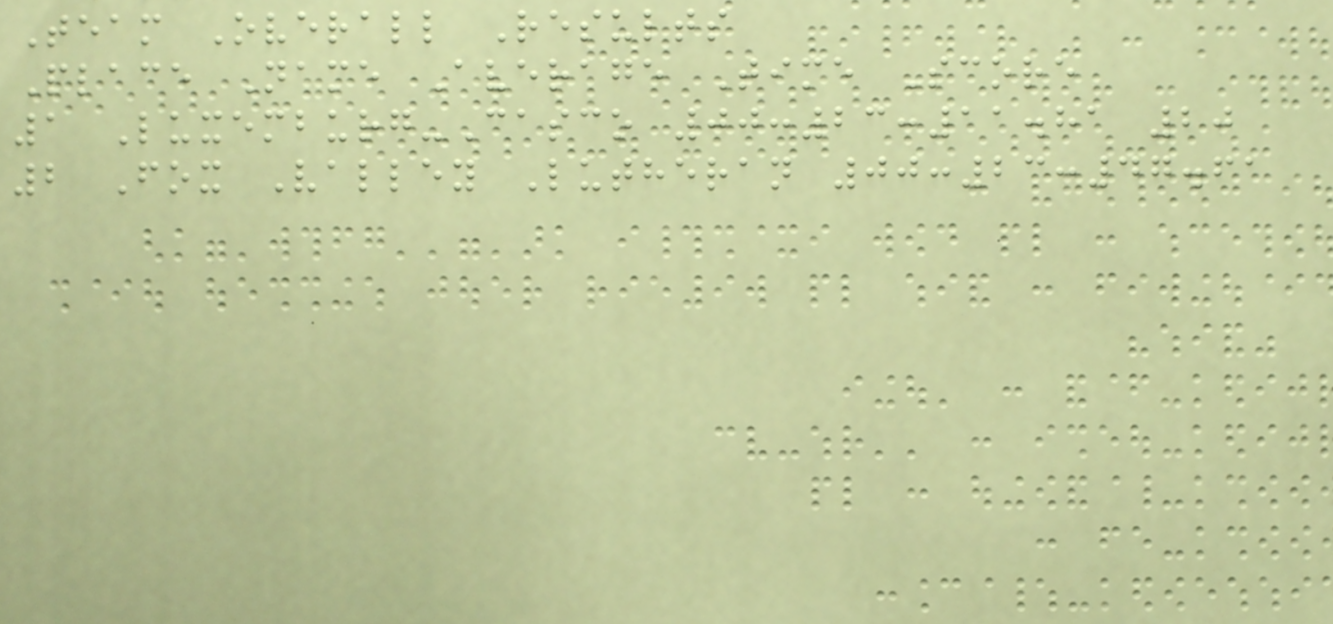Team Overall Results
Place Name Average Time Score
1 Luxemburg-Casco 00:23:11.81 20
2 Fox Valley Lutheran 00:23:47.61
